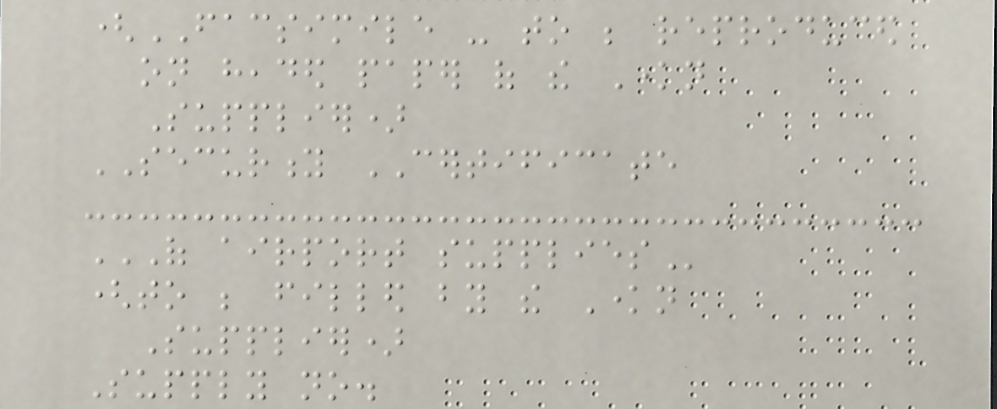(FACSIMILE - to be reproduced
on headed paper of the Known
Supplier)
SECURITY CERTIFICATE
OF AIRPORT SUPPLIES
(to be filled by the Known
Supplier)
Supply no.
